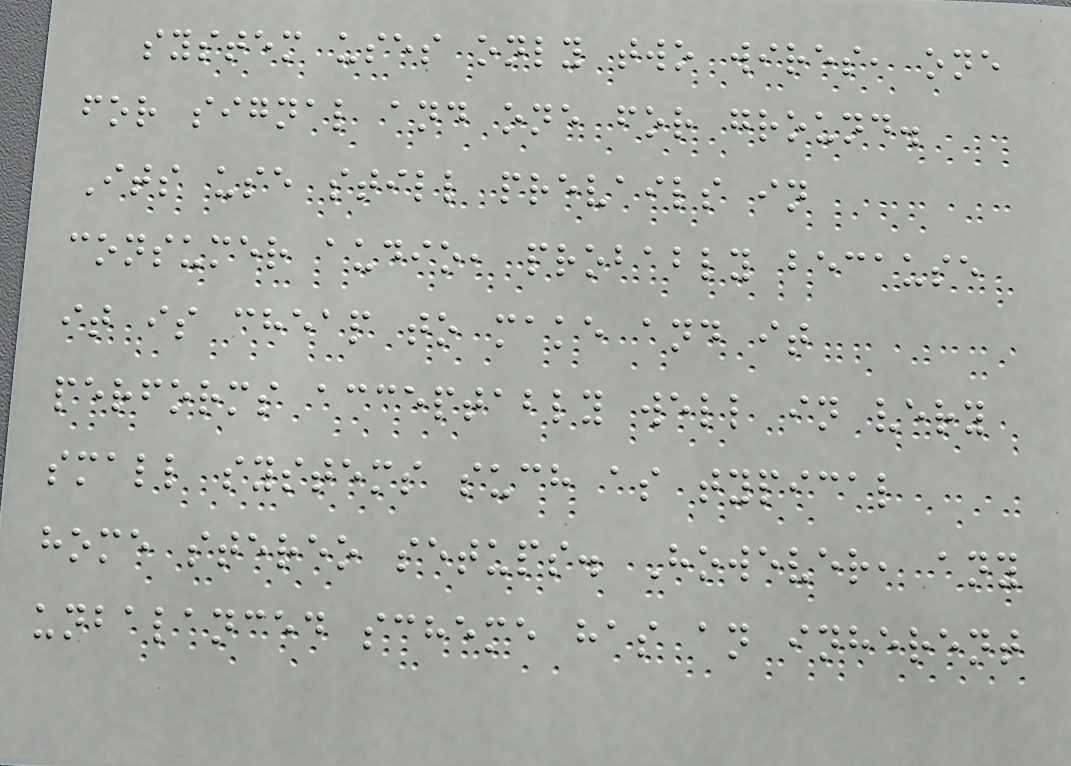system uses only two wires, one
for signal and one for ground.
Its use still prevails in
consumer audio, probably because
it is cheap to make and it
performs acceptably well in very
small systems such as typical
home stereo setups. However, any
unbalanced scheme has an inherent
